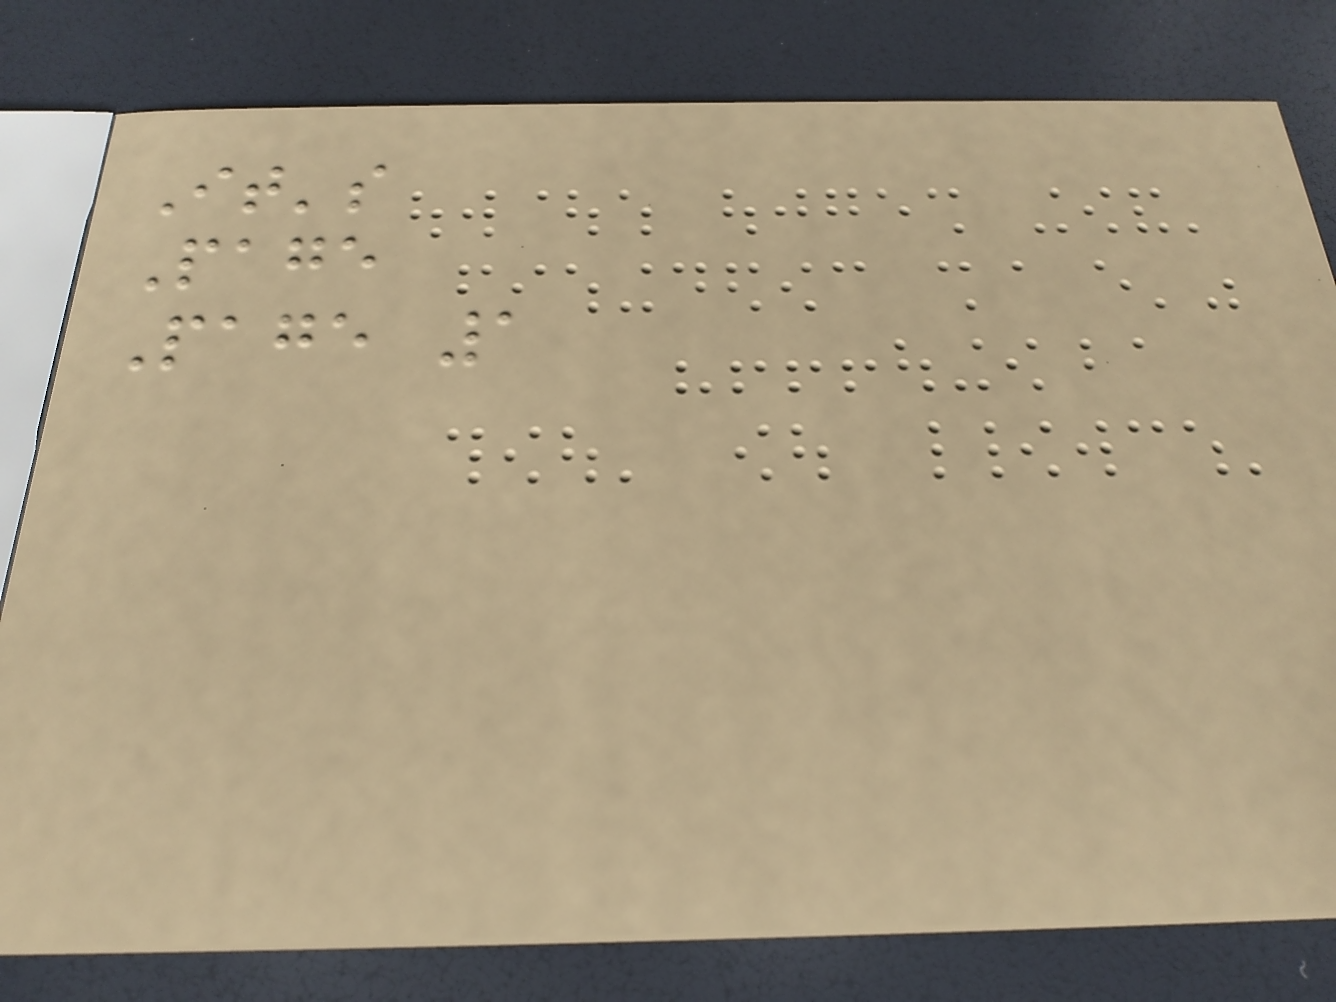It's
Page
Page 1
